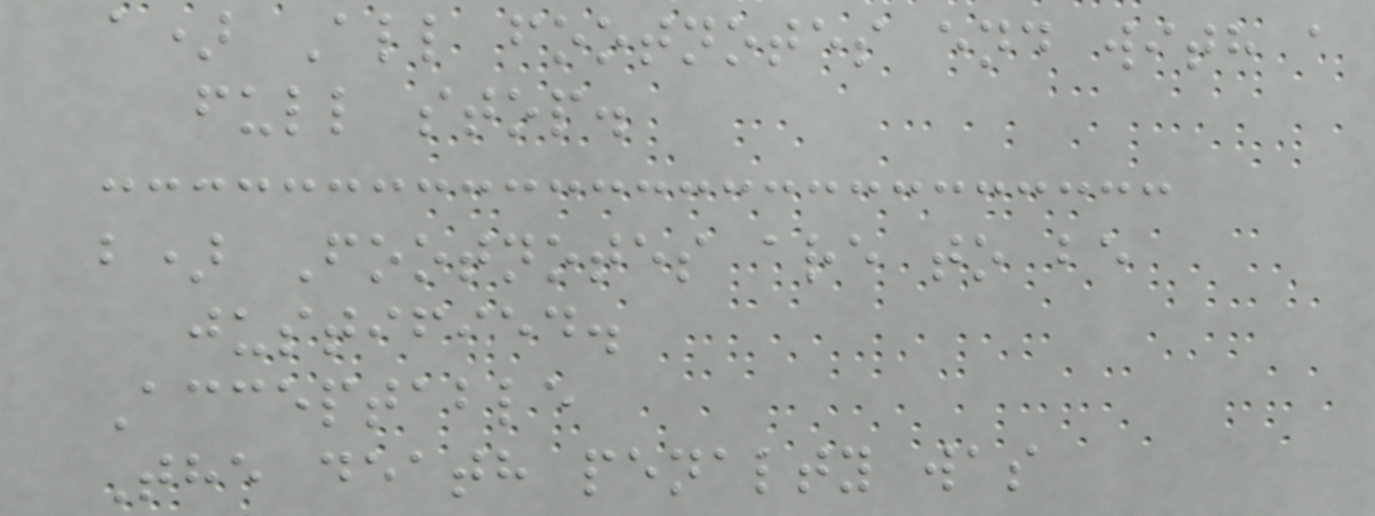a) All footnotes end with a
full stop.
b) Footnotes are to be
justified.
Acceptable
The death penalty was
